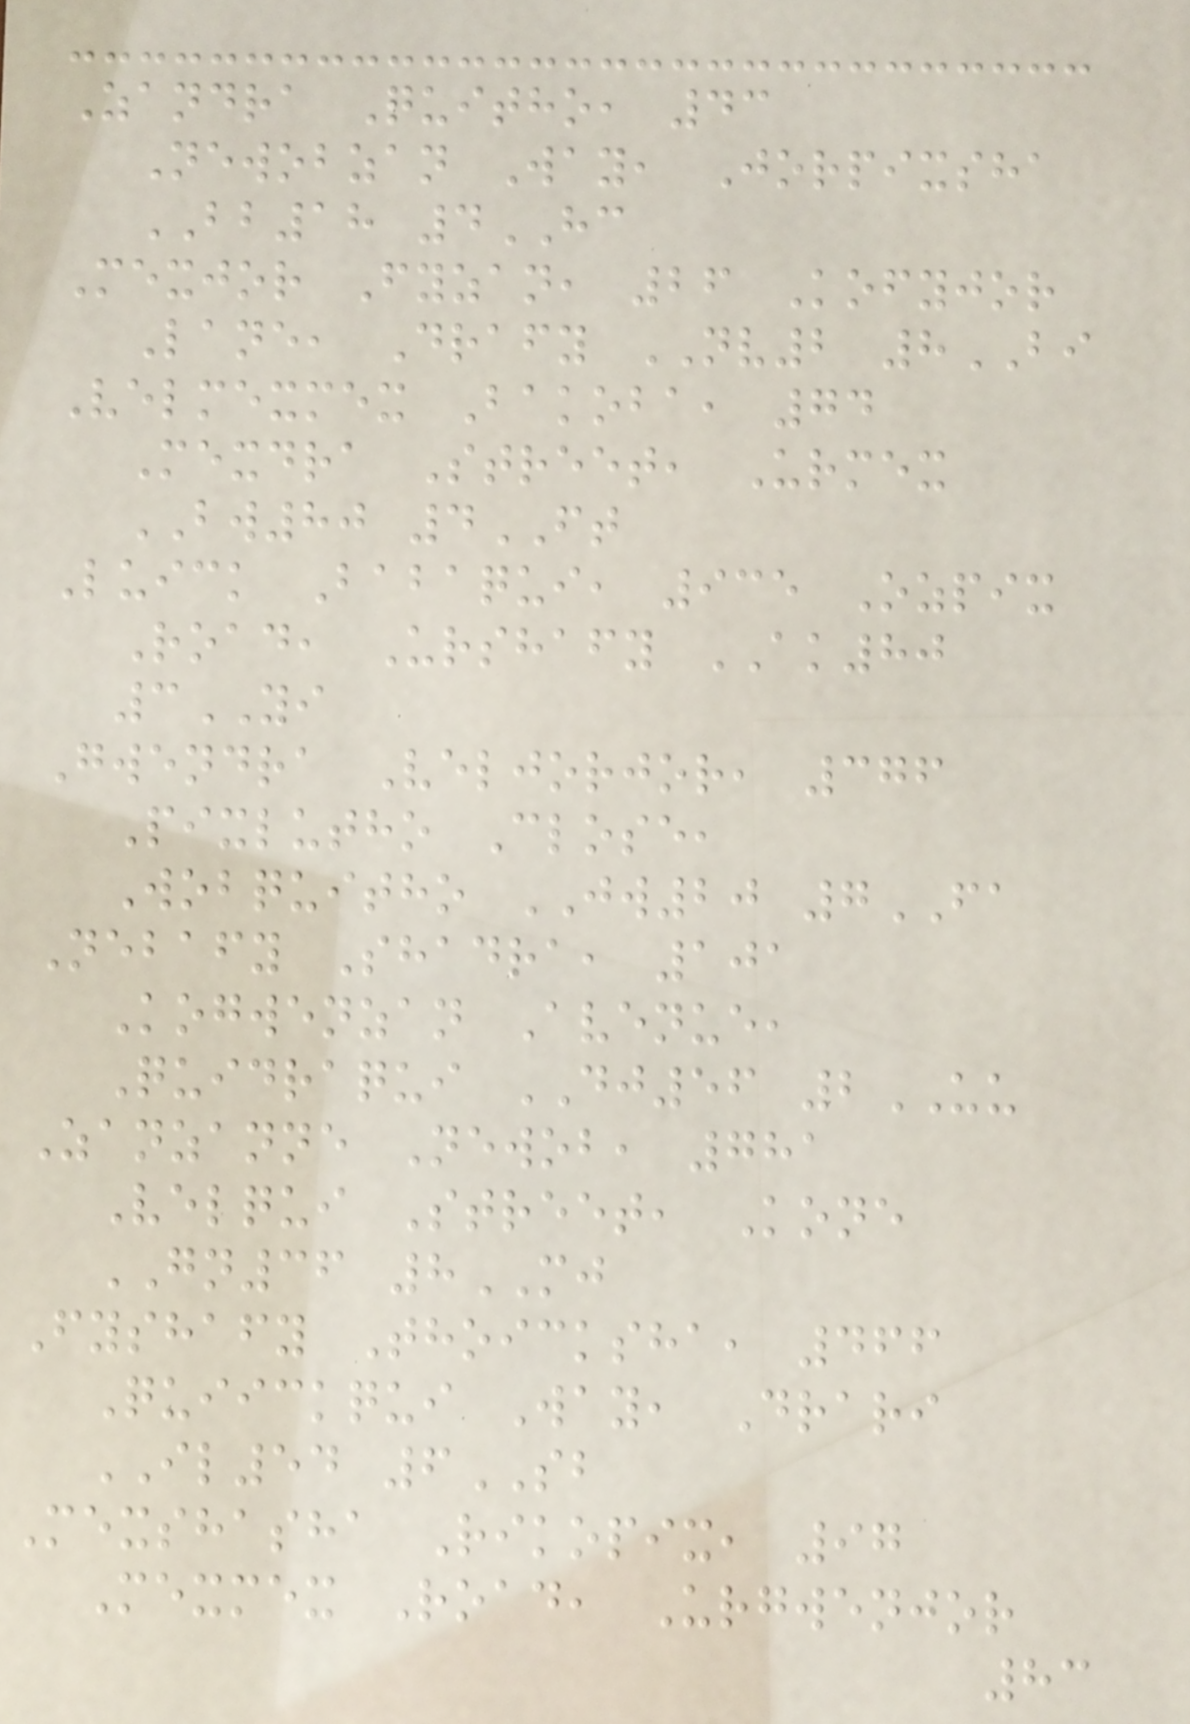Zandra Quitho, 43
Newobzan Way, Jorpixsha
BB18 4HC
Mexjor Fyzan, 26 Kofyjor
Lane, Drafy NV2 8BI
Velmexmex Bakoba, 74
Mexdra Street, Urmex
BW80 4FT
Luick Babaqui, 935 Ozpix
Road, Urshafy AK80
3YI
Gwendra Veljorjor, 376
Pixlutho Close,
Wobquitho JW20 7FA
Nebafy Shadra, 101
Kogwenzan Avenue,
Quidraqui DJ56 2UU
Zanzanne Newob, 781
Velqui Street, Kone
GN36 8MJ
Fyshafy Thoicksha, 466
Quiickqui Way, Drari
IL54 6SB
Mexshasha Rikopix, 97
Mexmex Road, Urgwenjor
83
